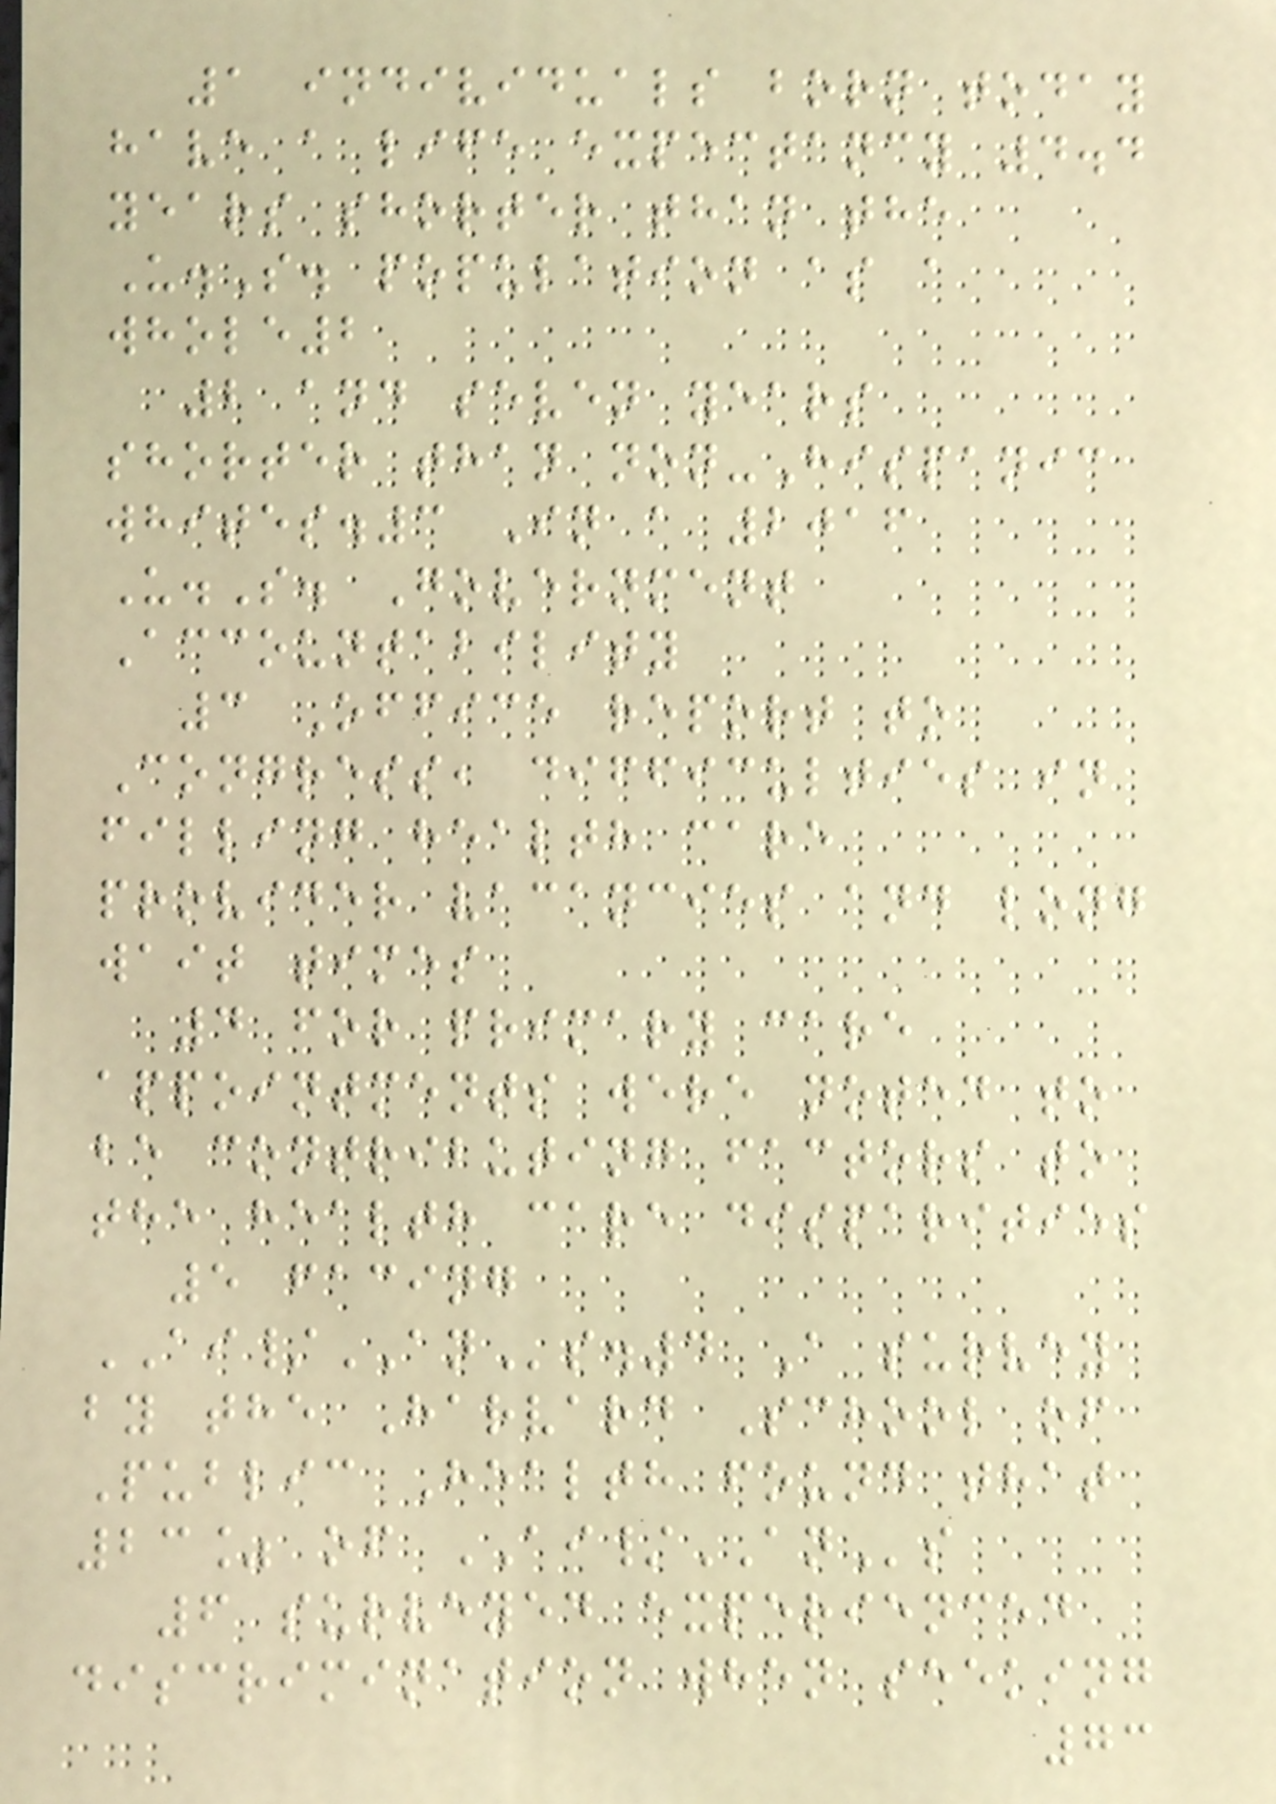1 individuals born today
have a life expectancy 4.4
years shorter than the
U.S. population as a
whole2
2 and seven years
shorter than non-Hispanic
whites.3 In a 2016
U.S. Government
Accountability
3 Office report to
Congress, difficulties in
filling health care
provider vacancies and long
wait times
4 for primary care
appointments were noted to
be contributing factors to
the health care disparities
5 facing
AI/ANs.4 A survey
by the Harvard School of
Public Health found that
23% of AI/ANs
6 surveyed experienced
discrimination when seeking
73
